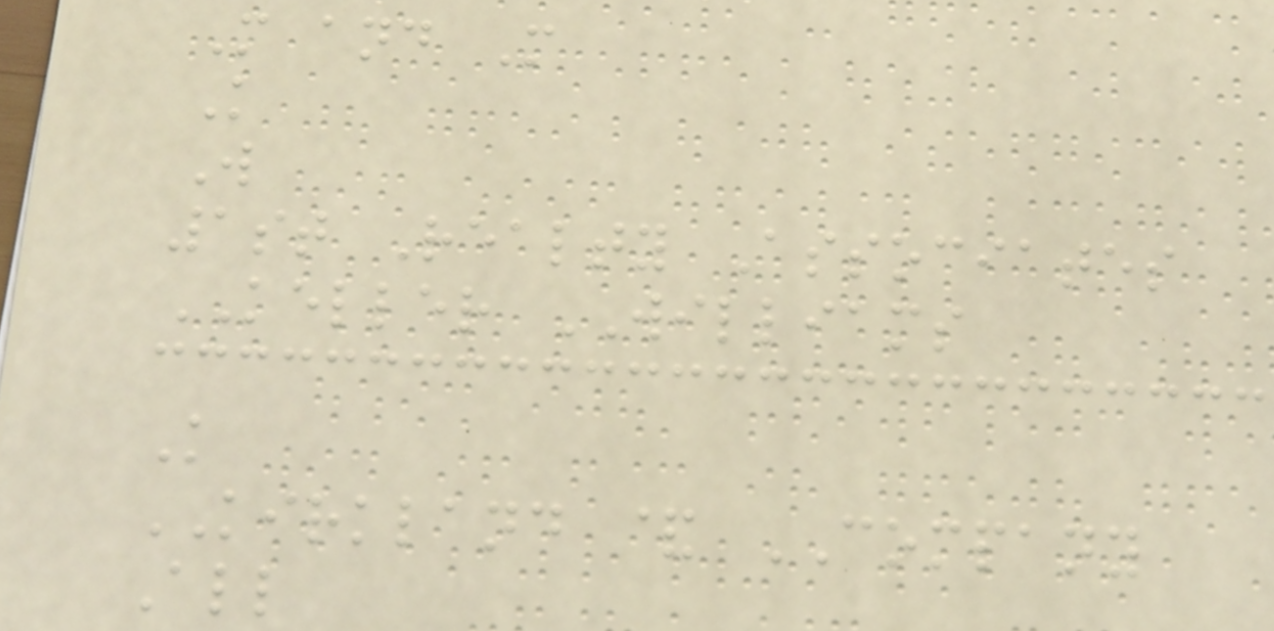M and M
K
W
1st Realty Associates
KELLER WILLIAMS
K
KIRKLAND & COMPANY
All
